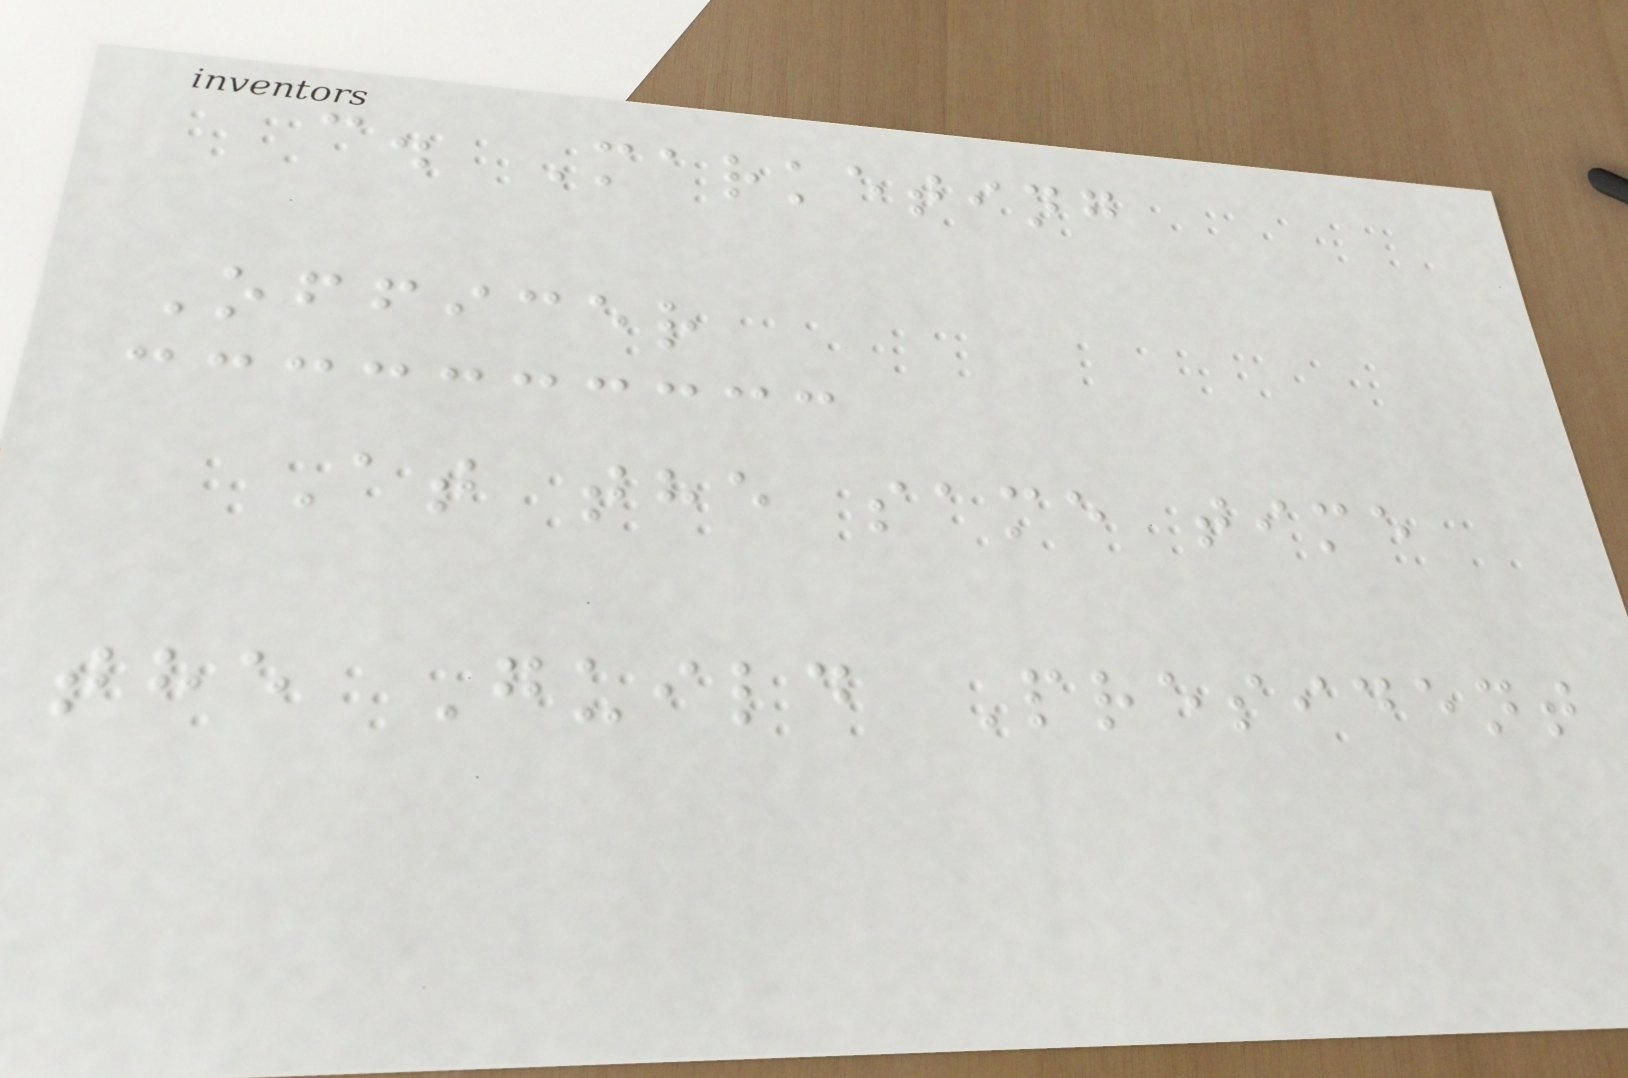c. Marketing
Officer
At the same time
the Guild President
